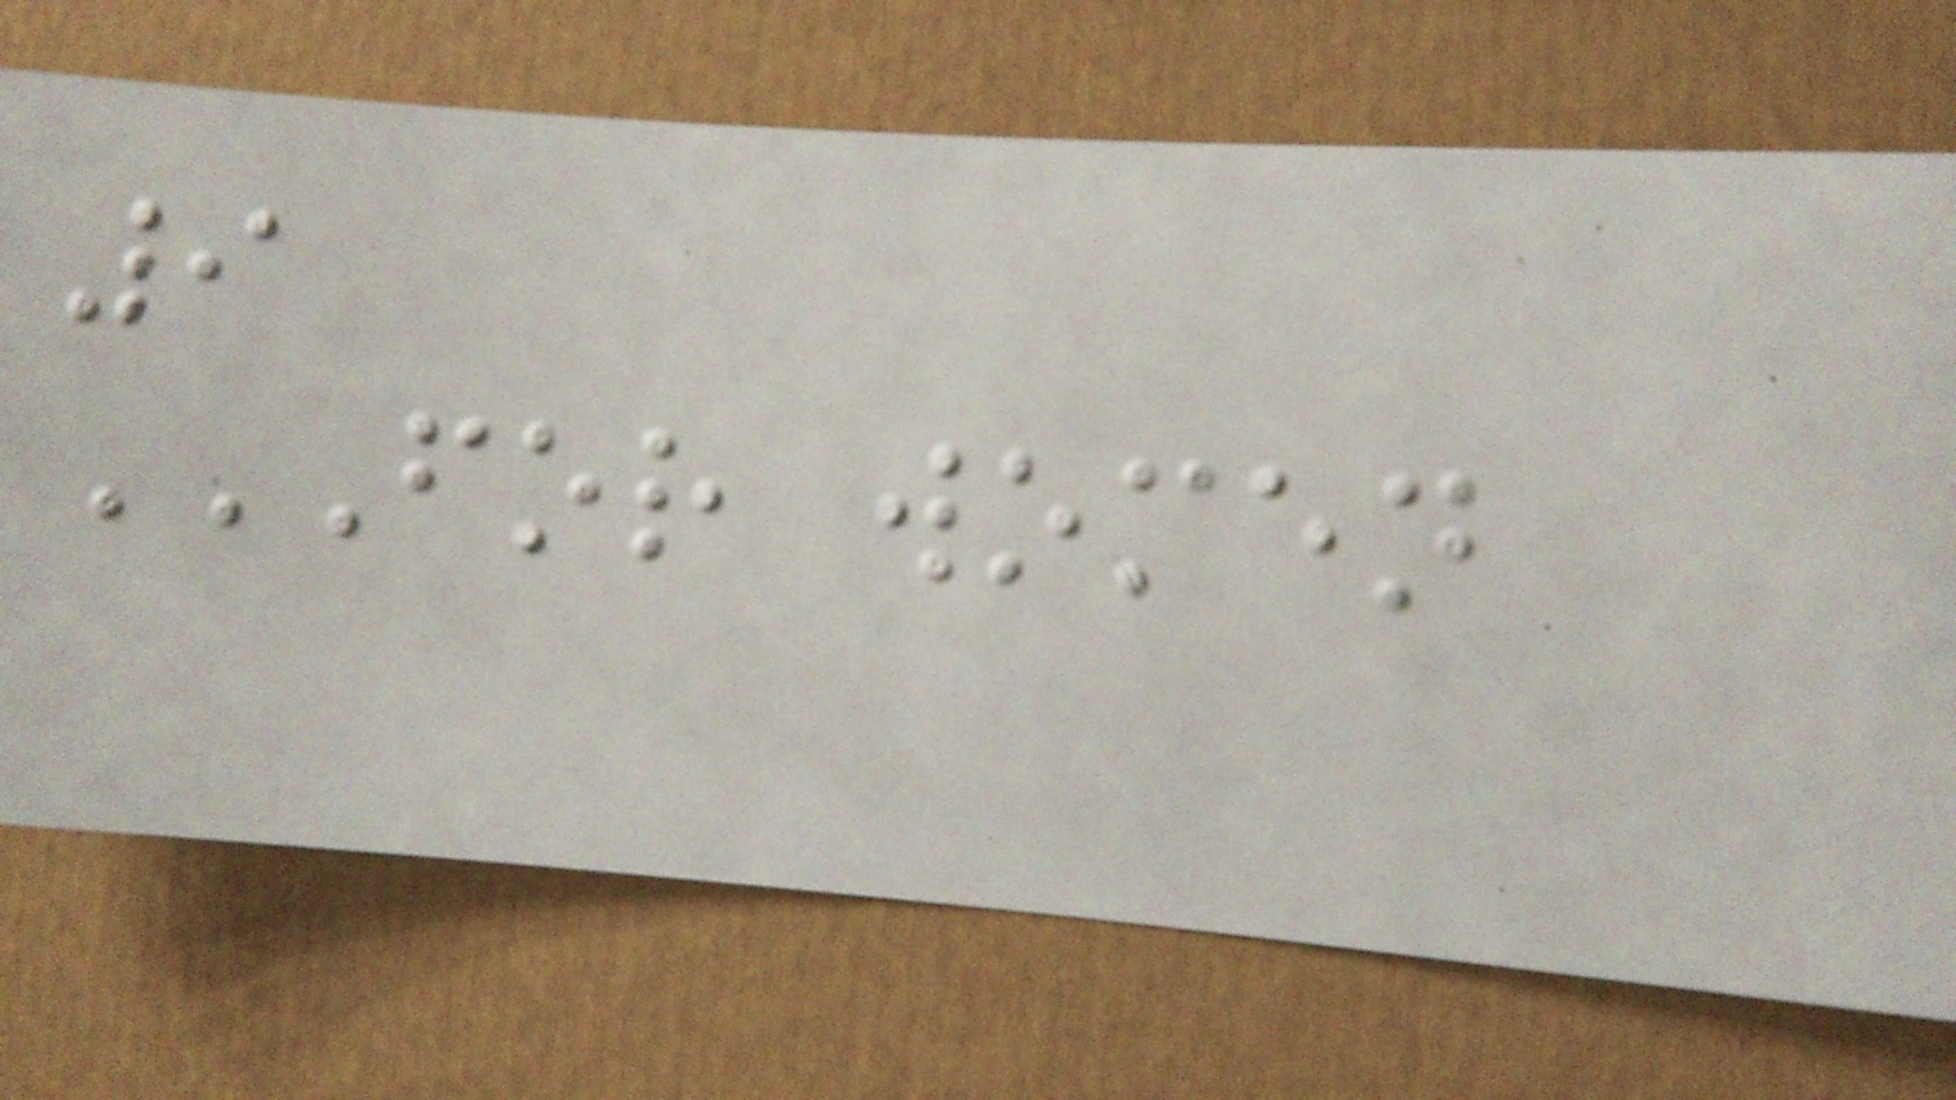9
FOR WOMEN
